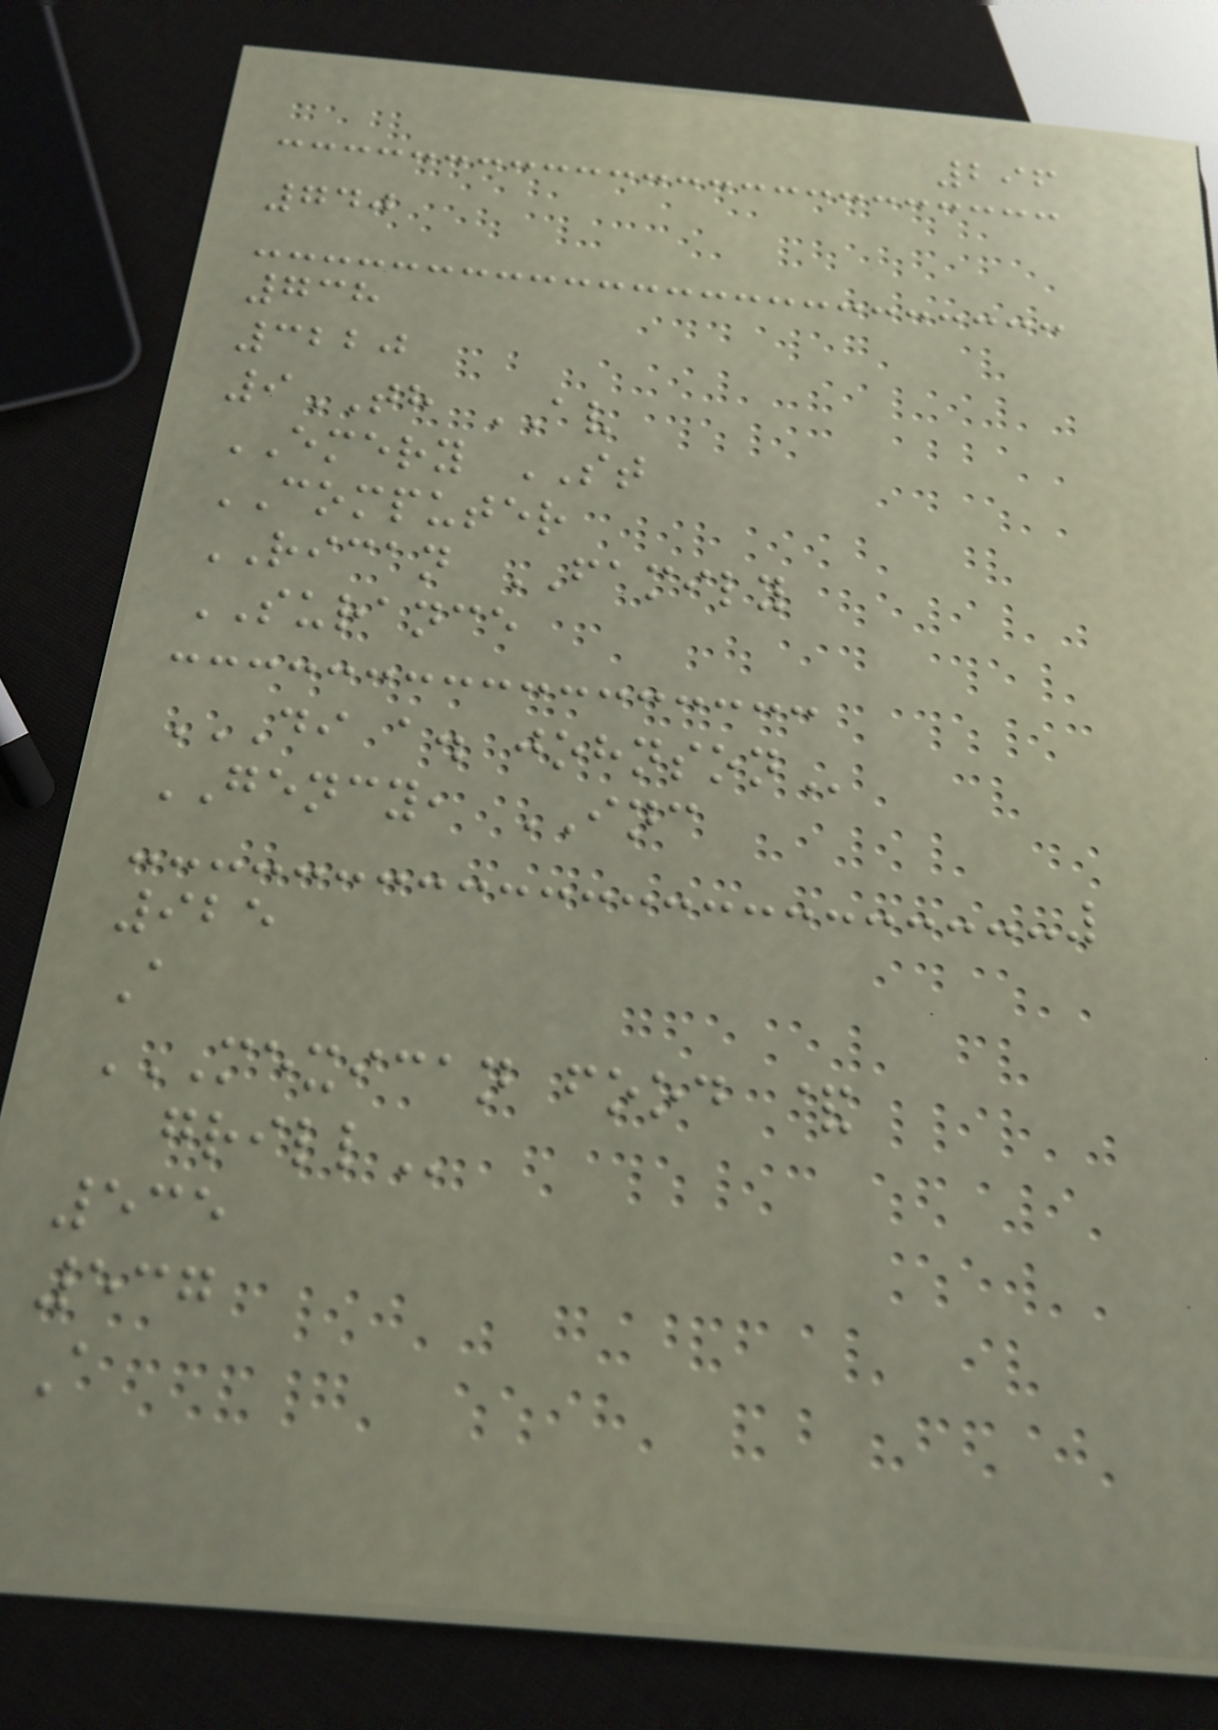296
740
738
3220
9TH AV
EMERY ST
COMPUTER
RICAN FAMILY
SURANCE
DI A. JOHNSON
GENCY, INC
925
A
MEXICAN FOOD &
GRILL
535
537
A
